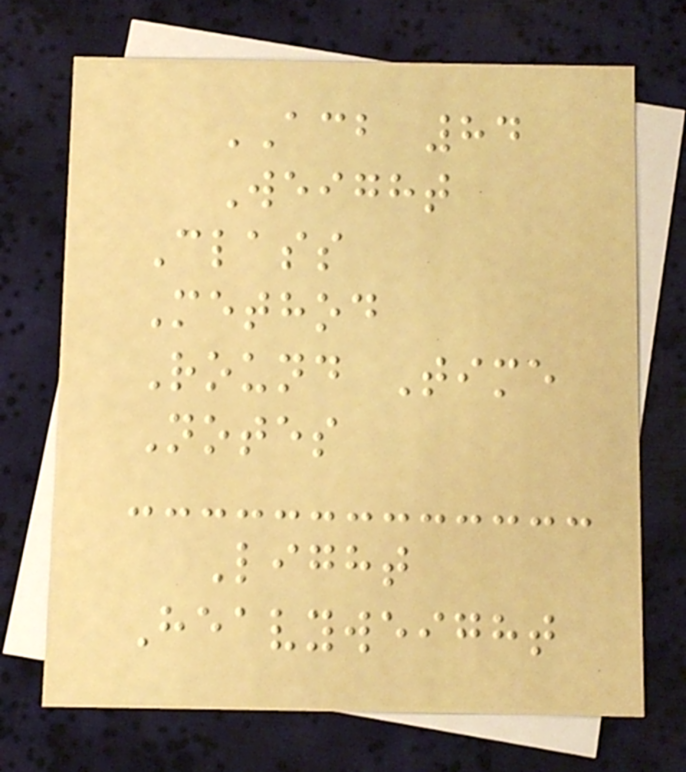ACB 84
Weight
Class
Method
Round Time
Notes
Light
Heavyweight
